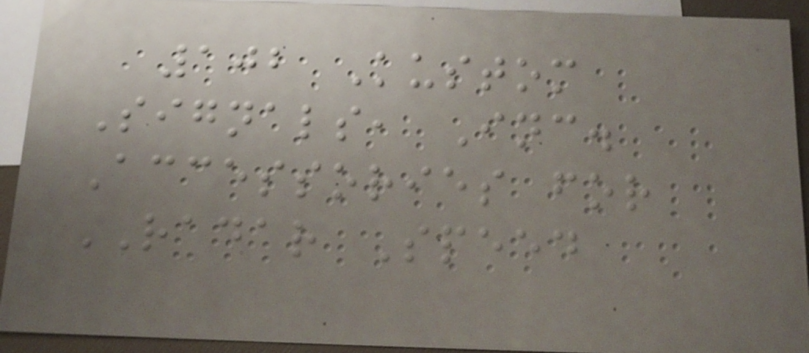102 Kustom
Signals, Inc.
Accessories for
RADAR Speed
